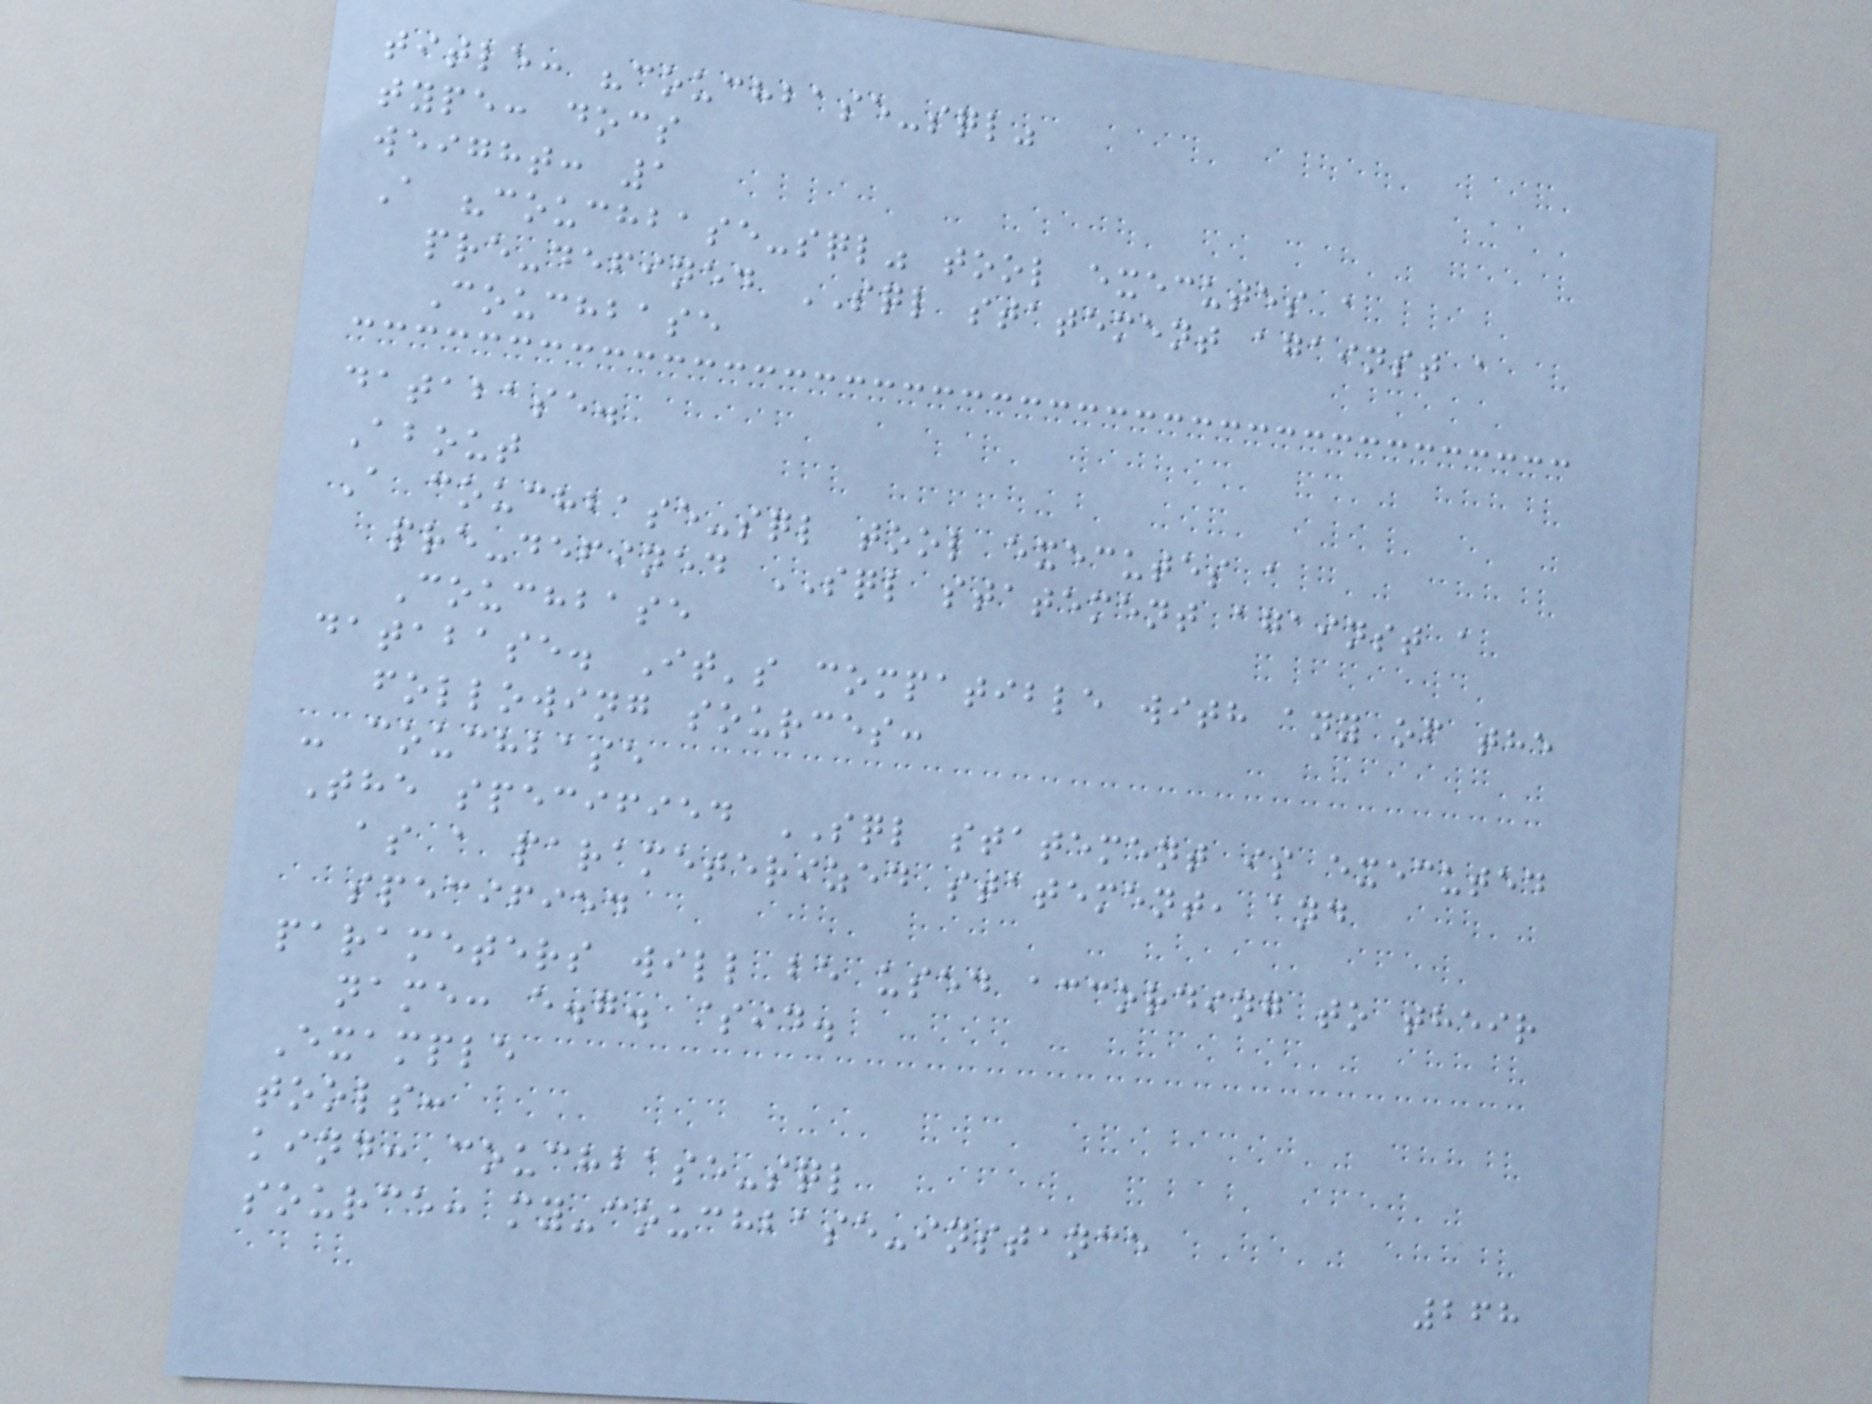title: "couchbase-sql"
type: docs
weight: 1
A "couchbase-sql" tool executes a
pre-defined SQL statement against a
Couchbase
database.
About
A couchbase-sql tool executes a
pre-defined SQL statement against a
Couchbase
database. It's compatible with any of the
following sources:
- couchbase
The specified SQL statement is executed
as a parameterized statement, and
specified
parameters will be used according to their
name: e.g. $id.
Example
tools:
kind: couchbase-sql
source: my-couchbase-instance
268
